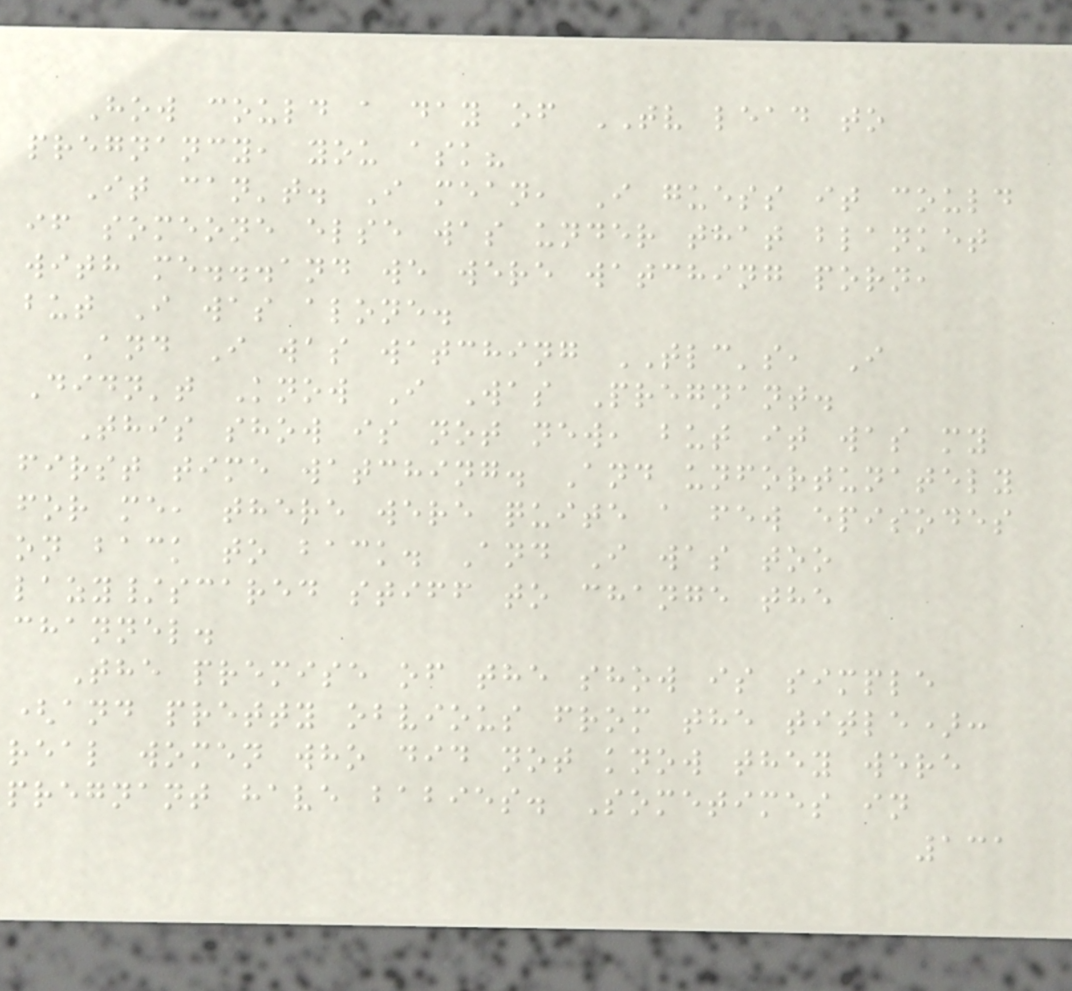How could a day of TV lead to
pregnancy, you ask?
It can't. I mean, I guess it could
if someone else was under that blanket
with me...and we were watching porn,
but I was alone.
And I was watching TLC's, I
Didn't Know I Was Pregnant.
This show is not new, but it was my
first time watching. And unfortunately
for me, there were quite a few episodes
on back to back. And I was too
lazy/scared stiff to change the
channel.
The premise of the show is simple
(and pretty obvious from the title):
real women who did not know they were
pregnant have babies. Sometimes in
131
